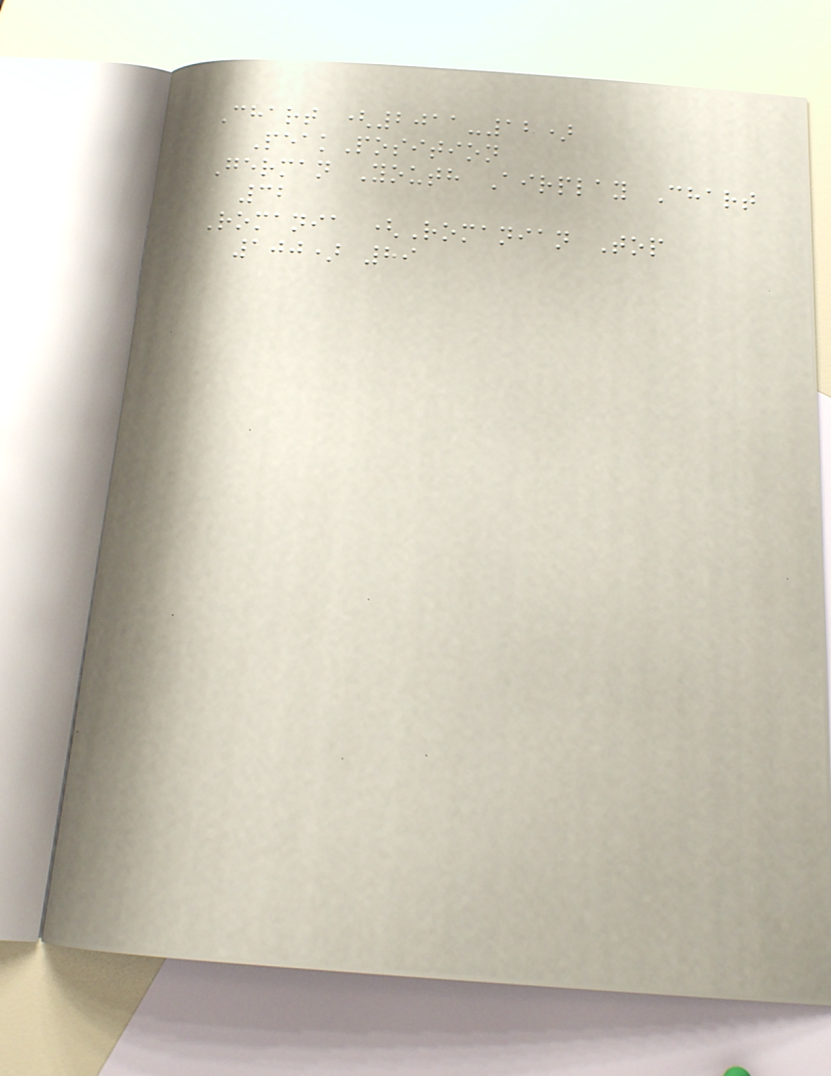Chart (2011-12)
PeakPosition
German Youth Airplay Chart
32
Romania (Romanian Top
100) 89
